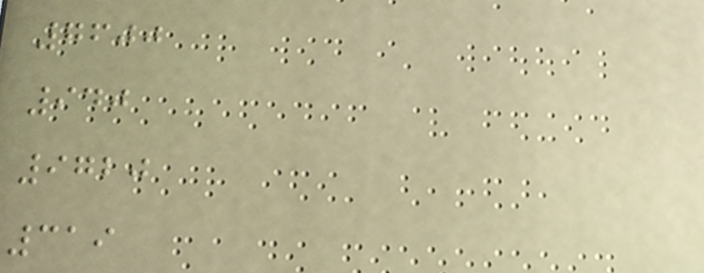7600
940
9720
319
